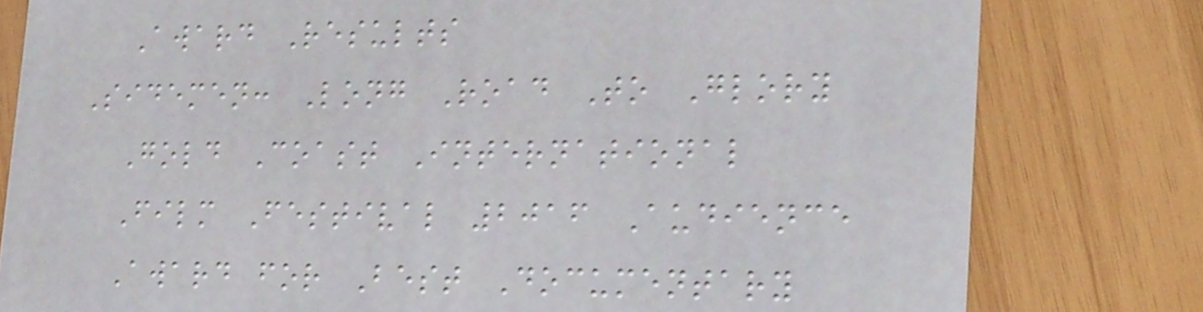Award Results
Sidemen: Long Road To Glory
Gold Coast International
Film Festival 2016 Audience
Award for Best Documentary
